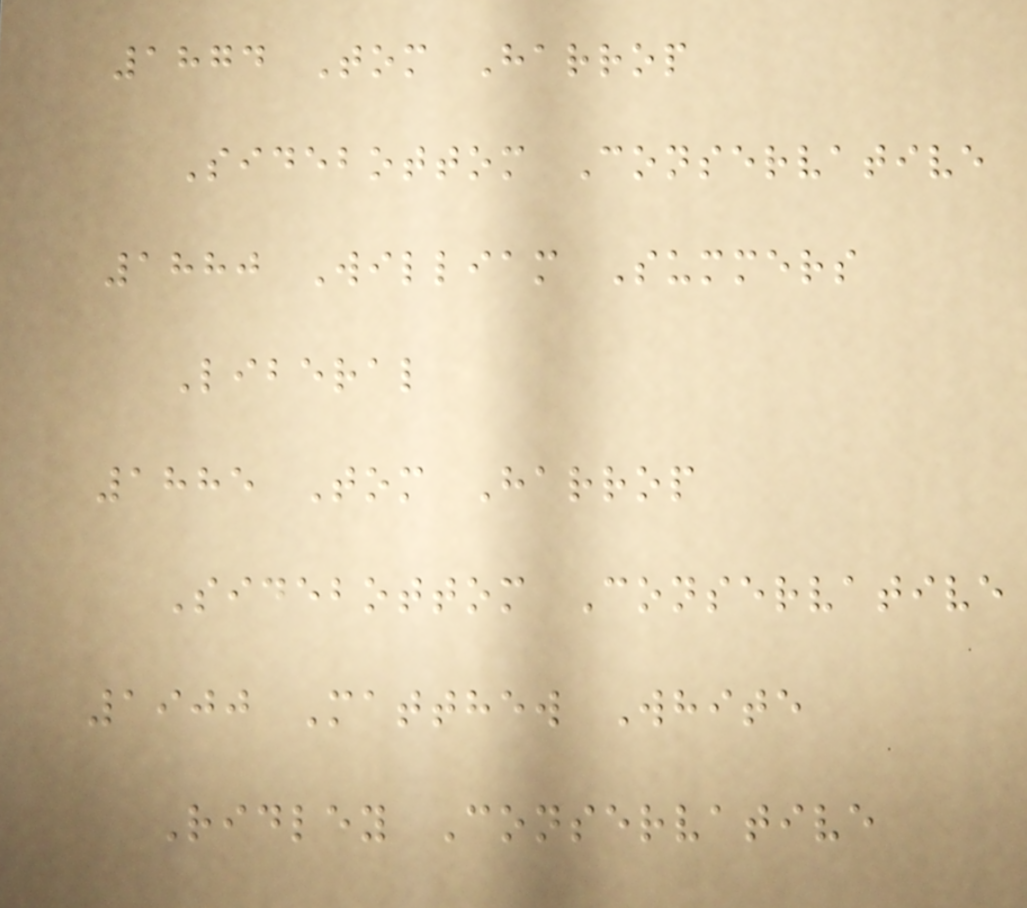1874 Tom Harrop
Sidebottom Conservative
1880 William Summers
Liberal
1885 Tom Harrop
Sidebottom Conservative
1900 Matthew White
Ridley Conservative
